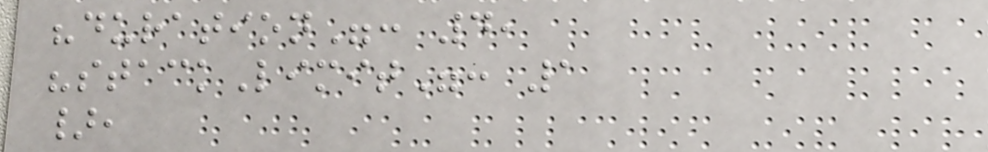"duration": 4,
"stackLimit": 1
},
